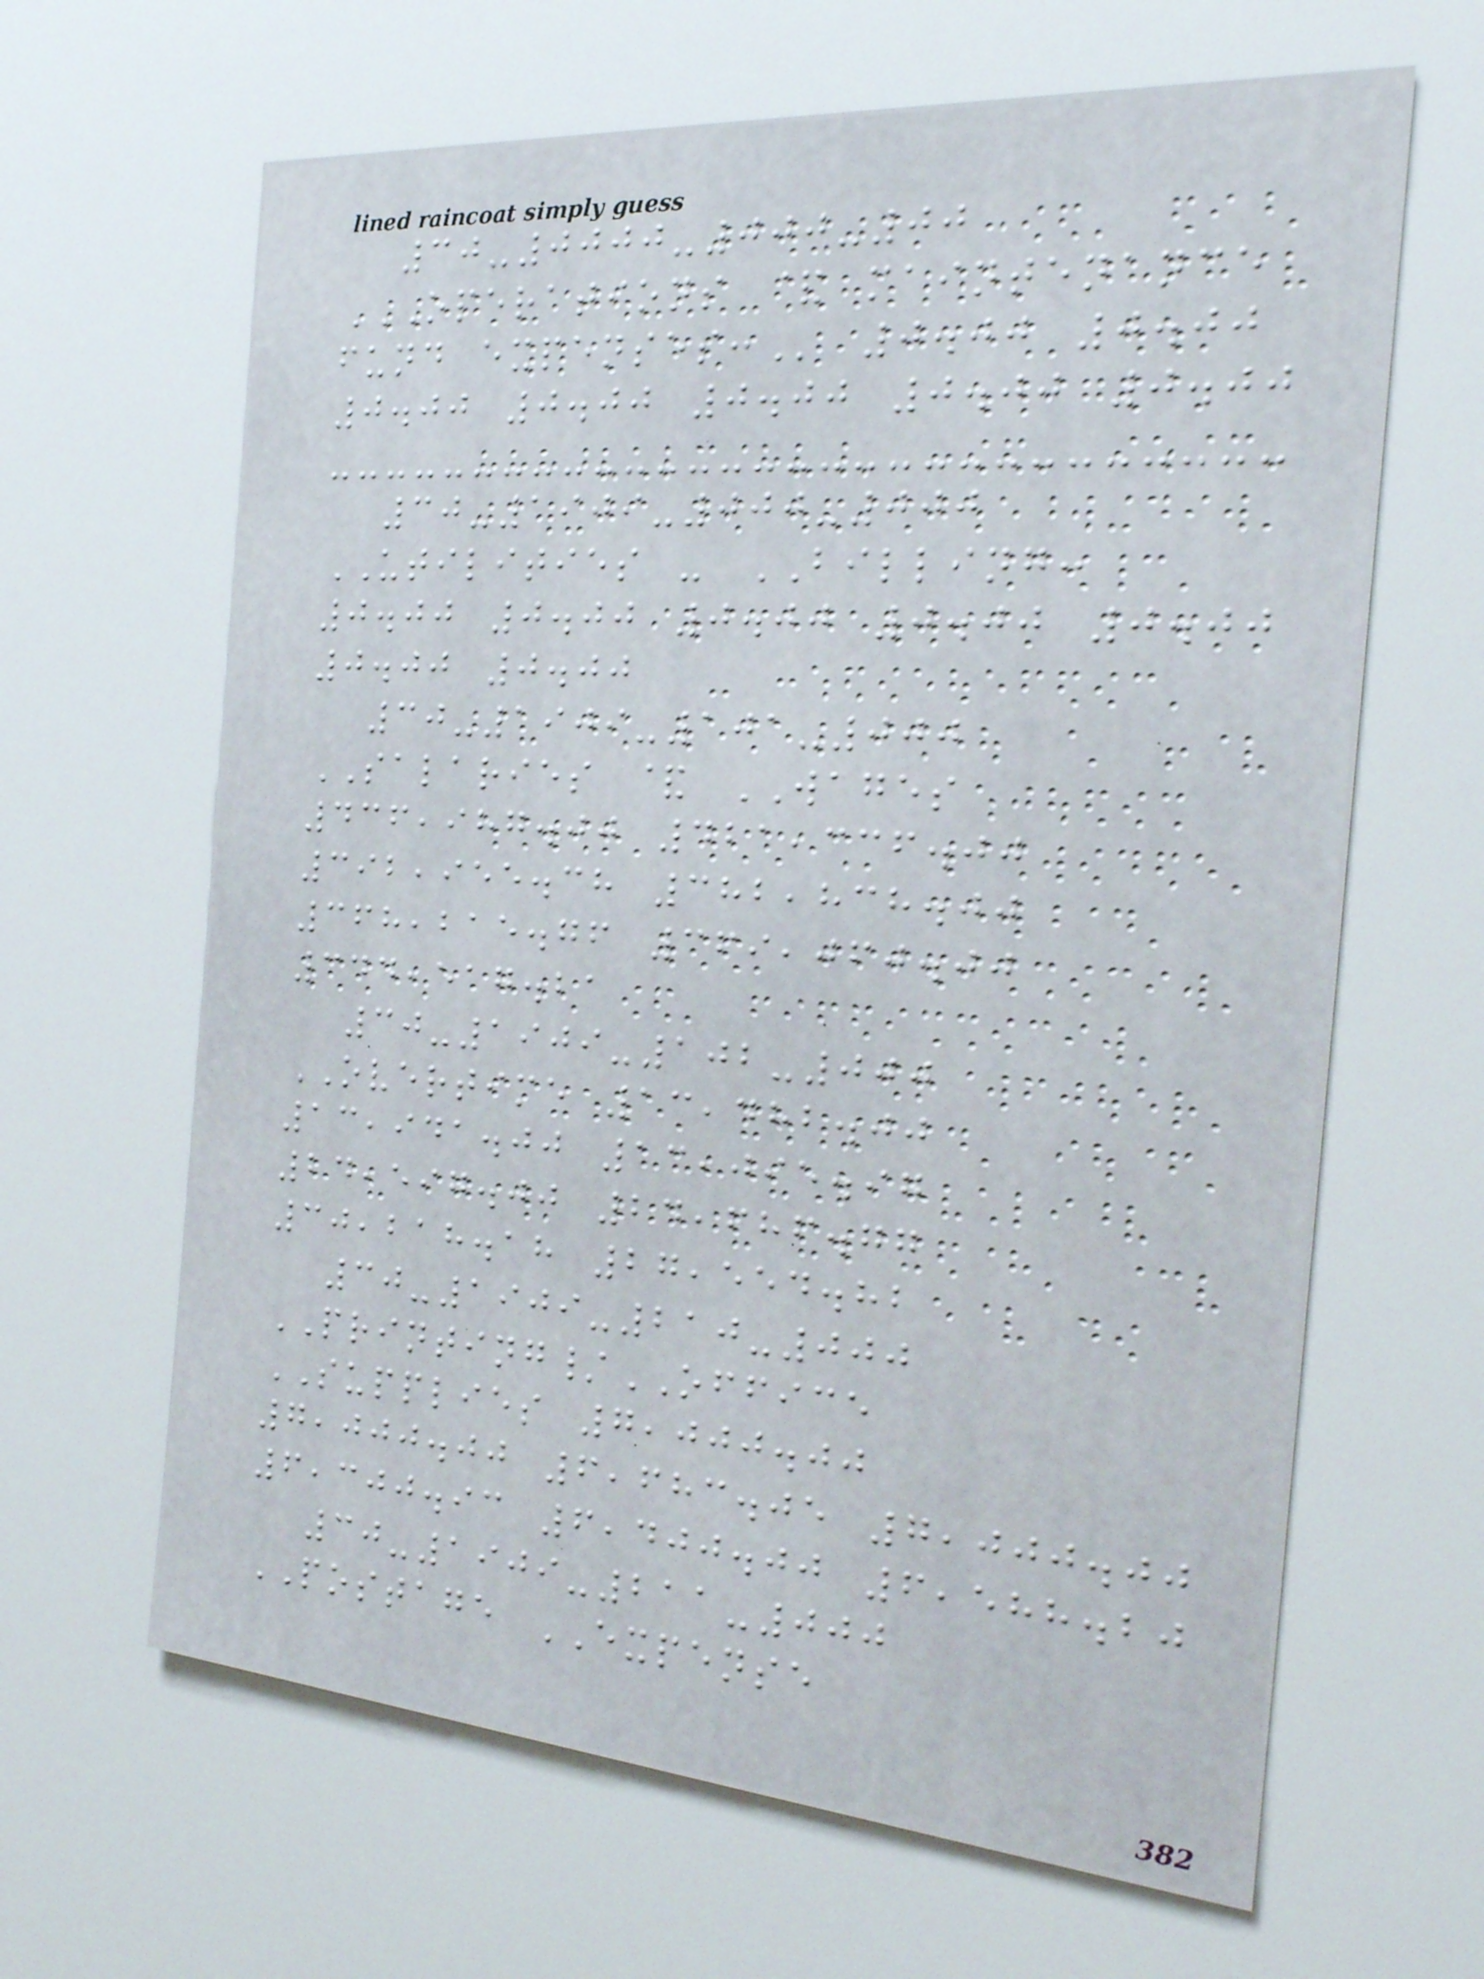30-0000-000-00
OPERATIONS & MAINTENANCE
FUND EXPENSES: 0.00 0.00
0.00 0.00 0.00 0.00 0.00
30-1909-000-000
UTILITIES - BILLING:
0.00 0.00 0.00 0.00 0.00
0.00 0.00
30-1909-101-000
SALARIES & WAGES
436,987.00 421,336.00
392,955.38 382,838.00
368,215.76 369,060.00
344,517.21
30-1909-102-000
OVERTIME 13,482.00
13,941.00 13,095.97
24,597.00 24,686.77
30,218.18 27,554.82
30-1909-210-000
PRINTING/OFFICE
SUPPLIES 7,000.00
7,000.00 6,683.05 7,000.00
6,300.93 6,400.00 6,588.20
30-1909-211-000
POSTAGE EXPENSE
